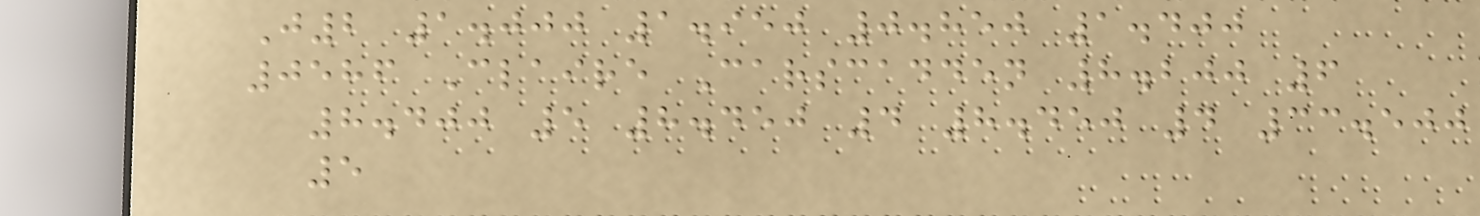J2 1.000 1.950 0.850 1.400
0586 Claire Carscadden 8.200 6
8.400 5 8.450 4 8.450 4 33.500
5
